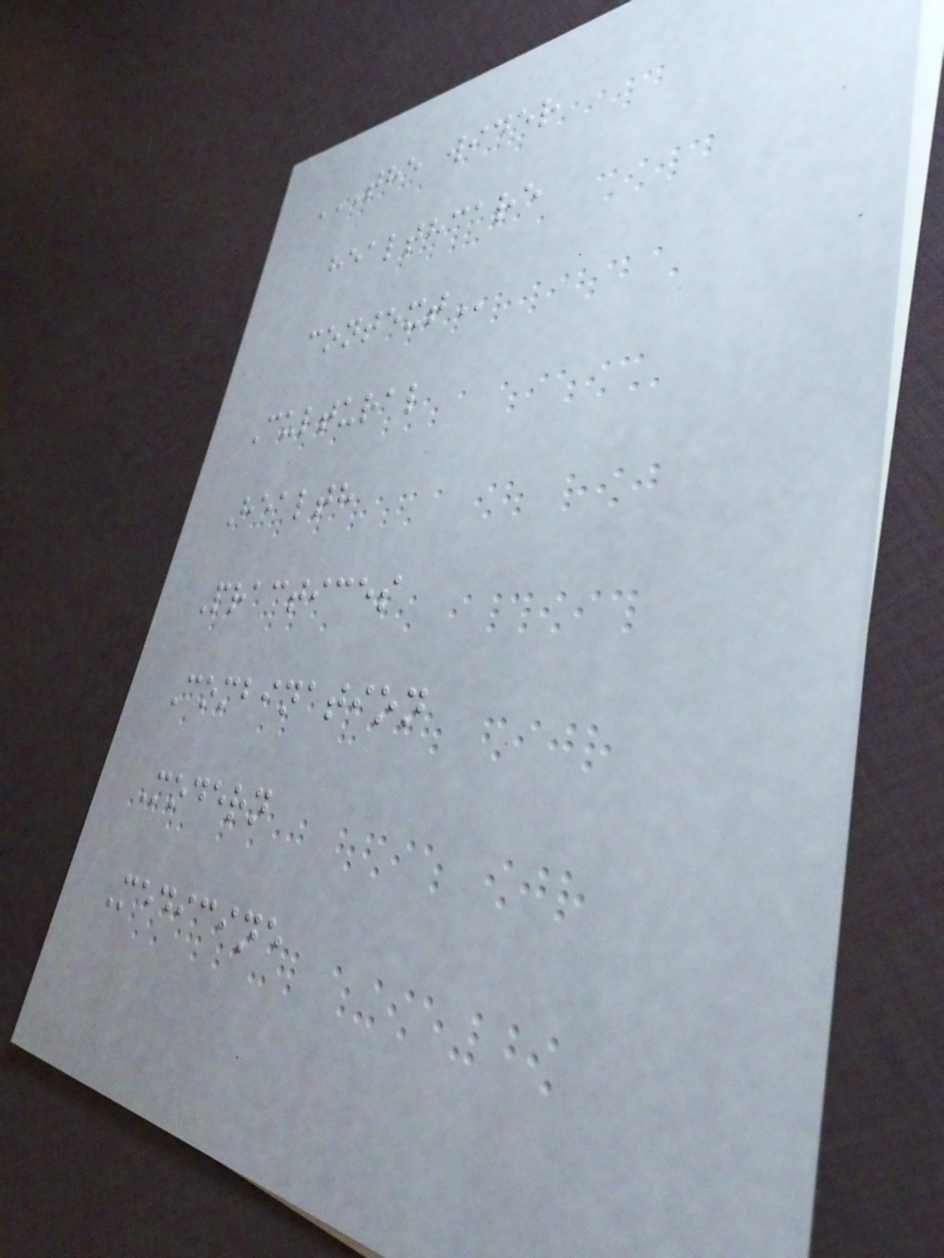THE WIDER
HEALTHCARE
CONTEXT
Cultural
Health
Practices
Combination
Modern
Medicine
